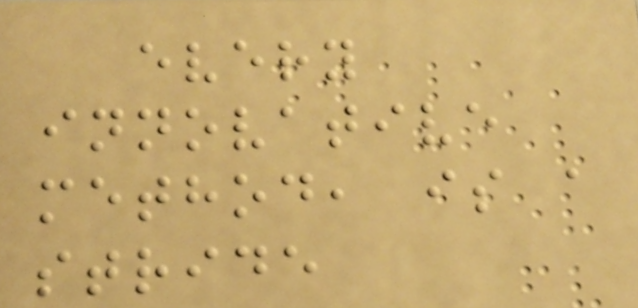every
innovative
method, is a
stride
